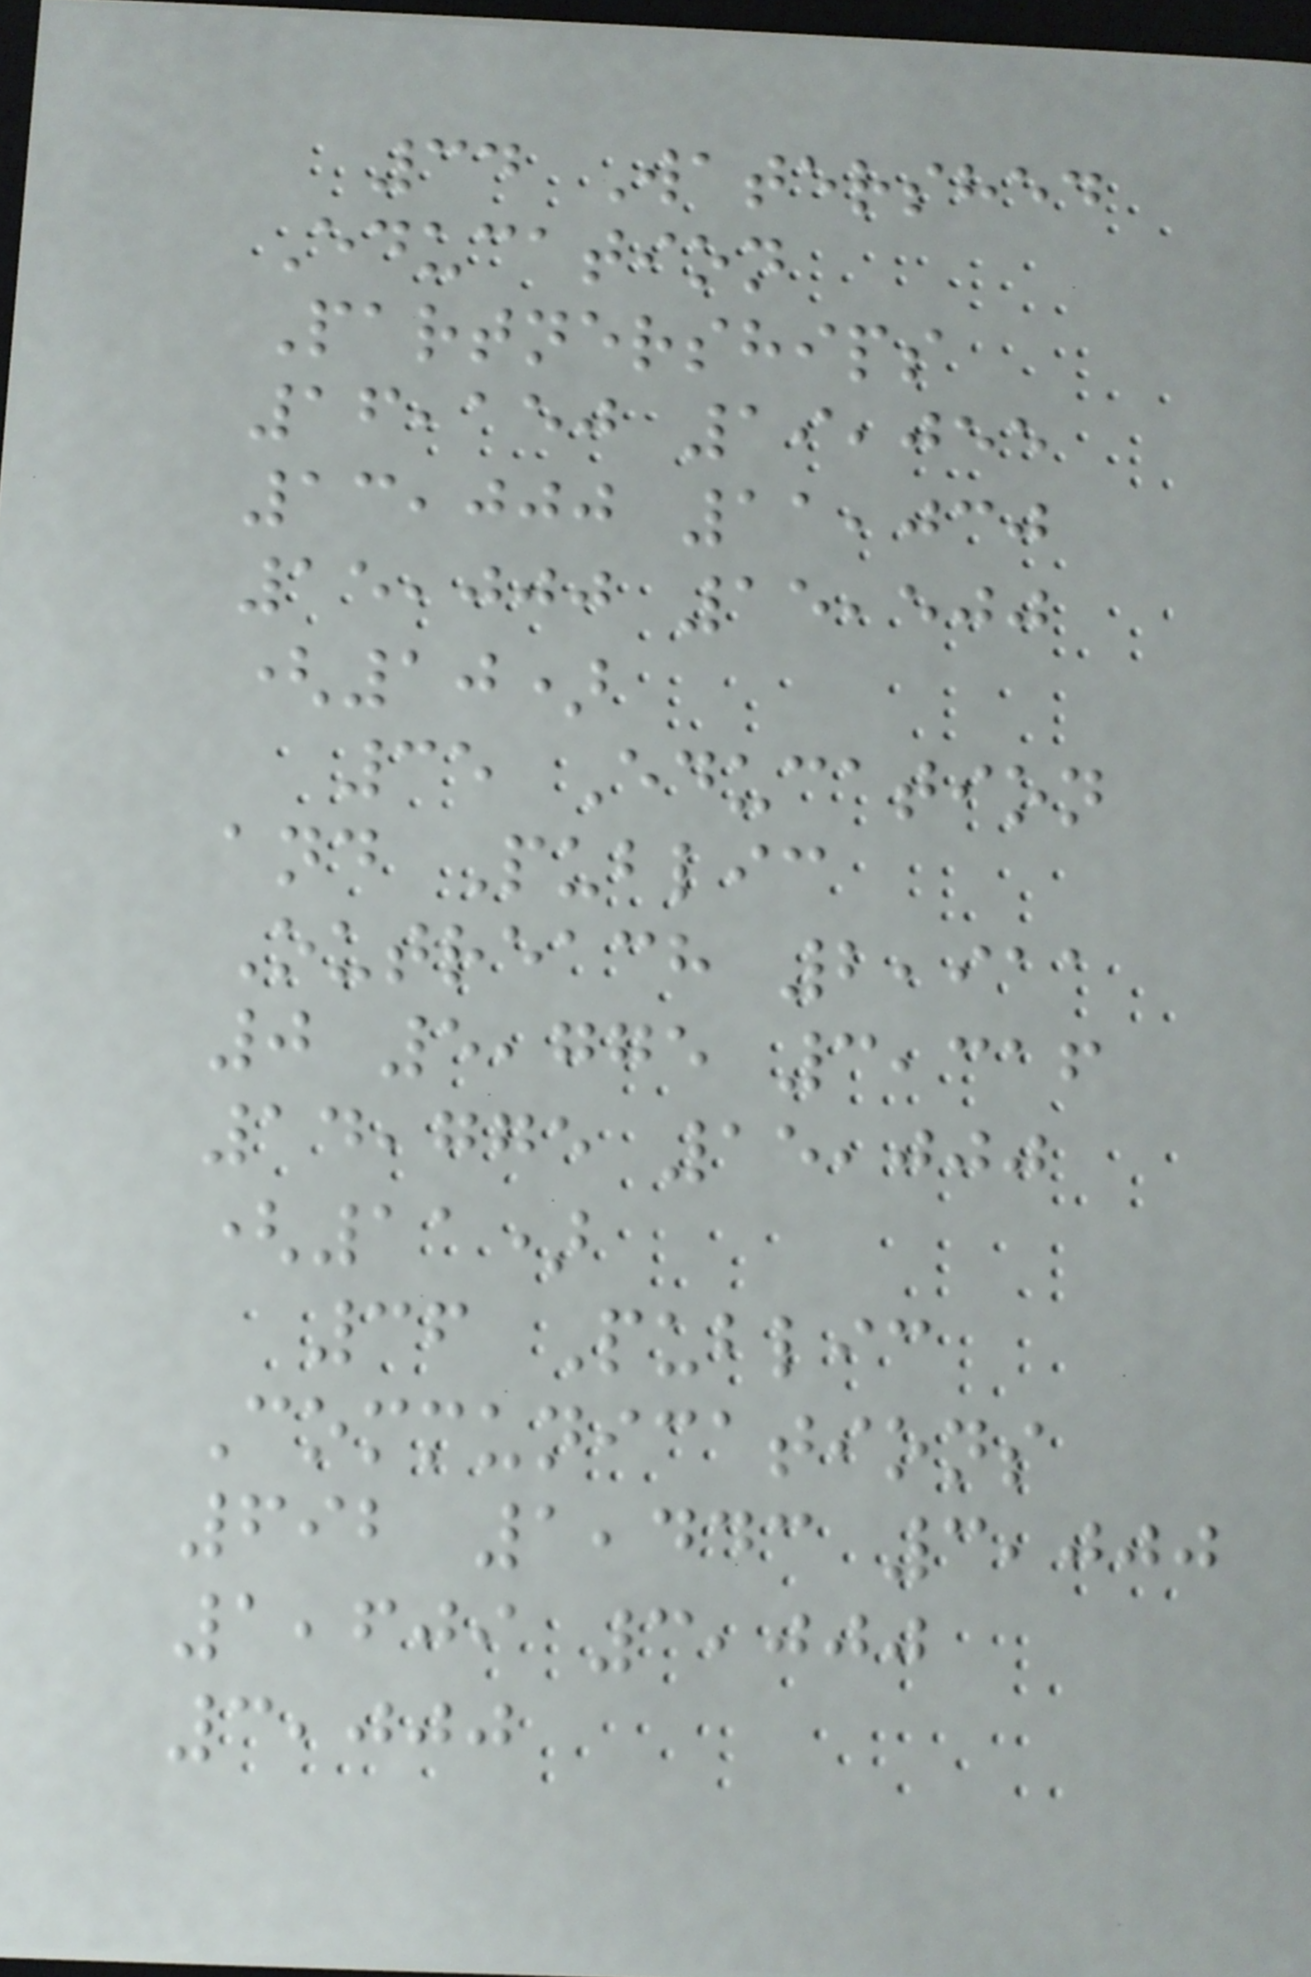34 Watershed
Education
Partnerships
16,150 19,055
13,000 11,030
15,000 15,500
(10)
35 Education
and Public
Outreach 2,911
0 5,775 3,316
14,775 15,000
(11)
36 Public
Communications
692 1,443 3,000
1,609 3,000
3,000
